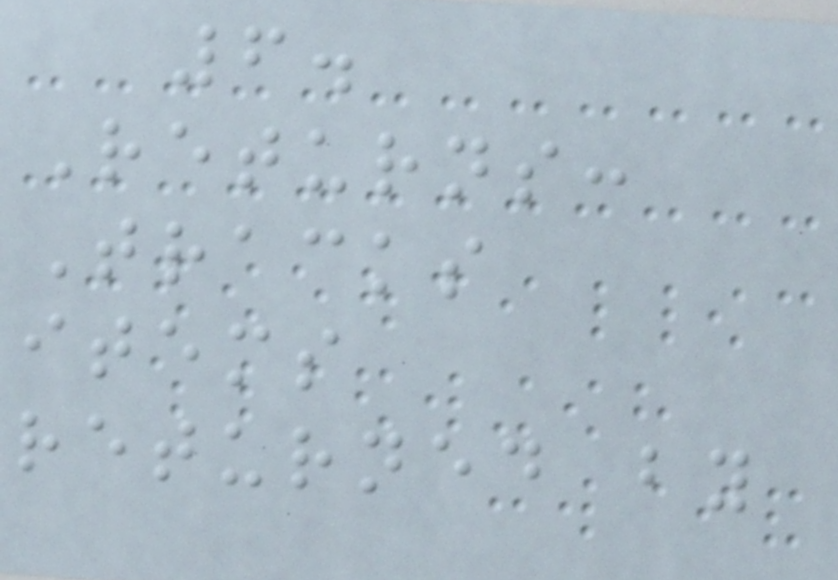6.
Returns:
Tracks
items
returned by
